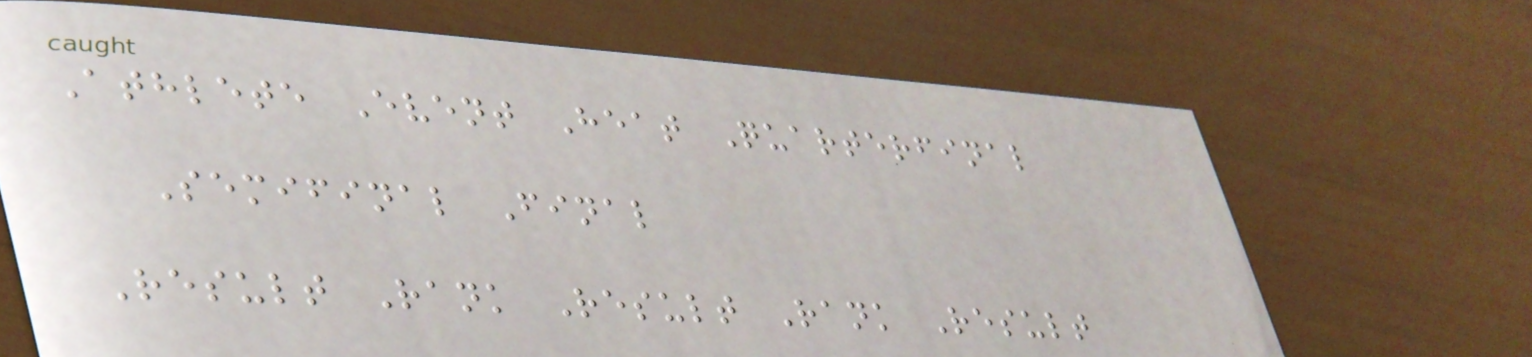Athlete Event Heat Quarterfinal
Semifinal Final
Result Rank Result Rank Result
